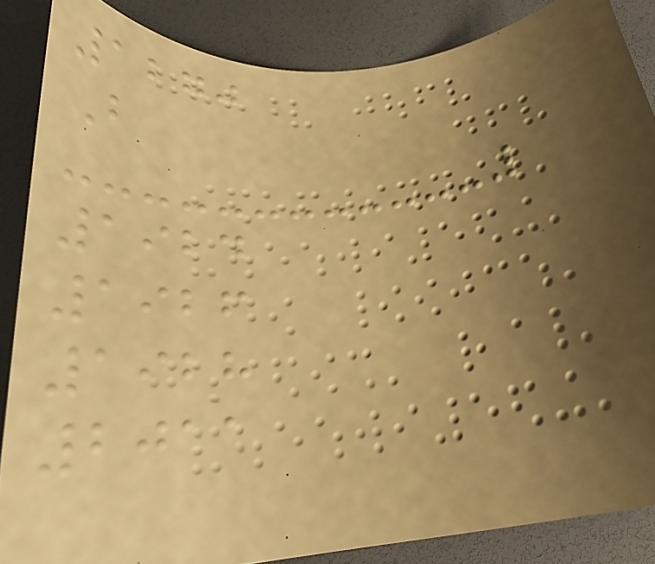1270
B
1924
1926
1928
2011
